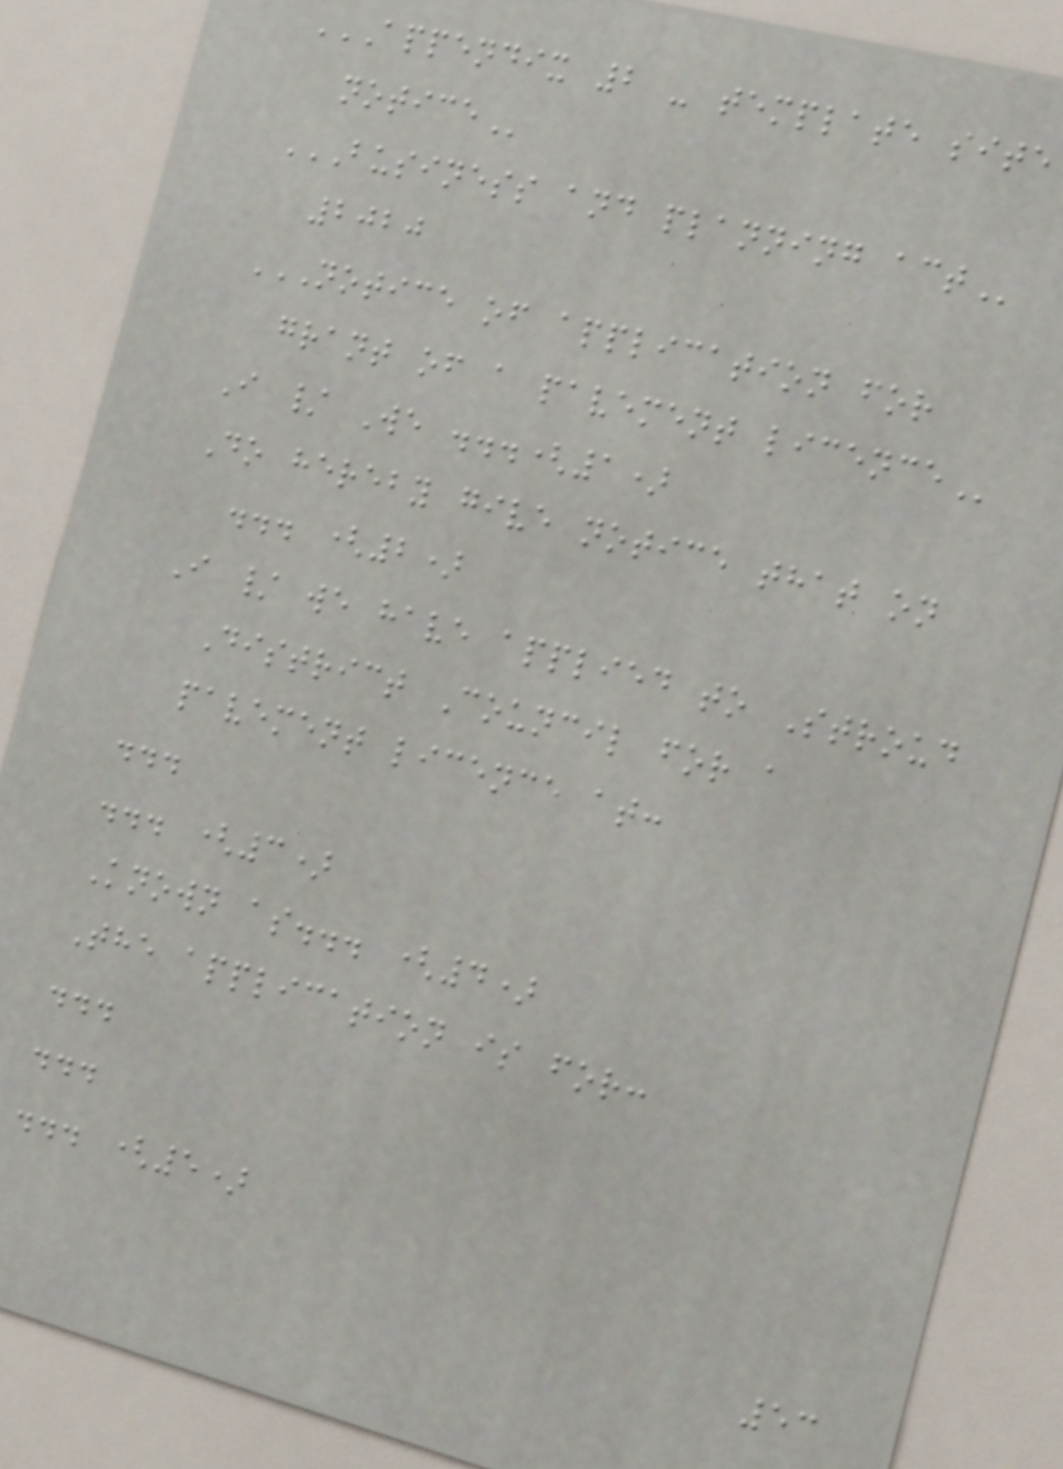APPENDIX 2 - TEMPLATE SITE
NOTICE
BUSINESS AND PLANNING ACT
2020
NOTICE OF APPLICATION FOR
GRANT OF A PAVEMENT LICENCE
I / We ...(1)
Do hereby give notice that on
... (2)
I / we have applied to Stroud
District Council for a
pavement licence at:
...
... (3)
Known as... (4)
The application is for:
...
...
... (5)
53
